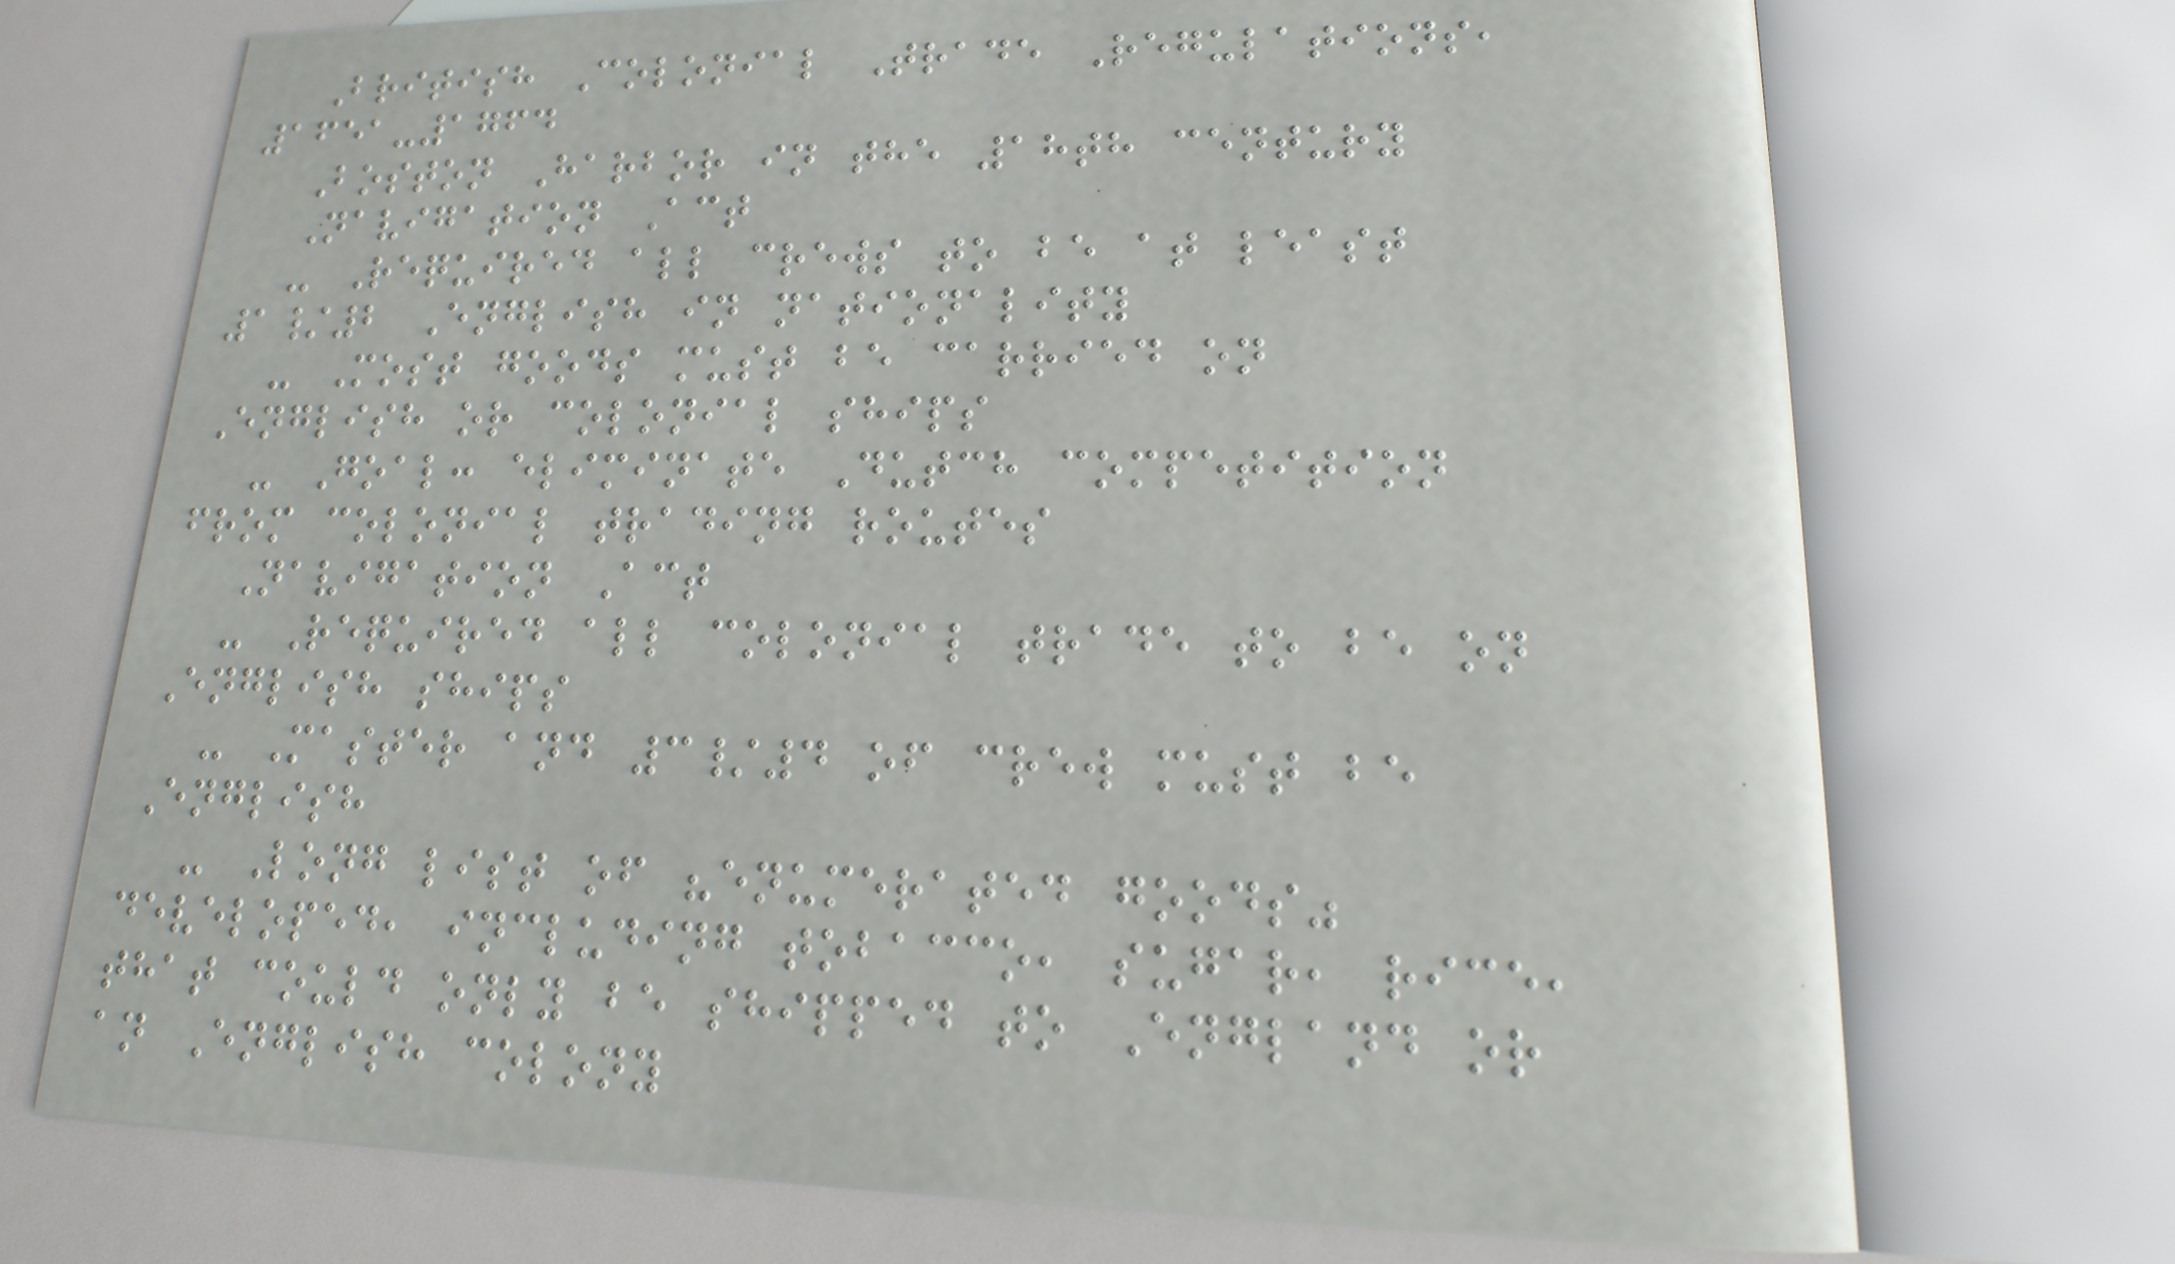British Colonial Trade Regulations,
1651-1764
Boston Harbor in the 18th century
Navigation Act
- Required all crews to be at least
1/2 English in nationality
- Most goods must be carried on
English or colonial ships
- Goal: eliminate Dutch competition
from colonial trading routes
Navigation Act
- Required all colonial trade to be on
English ships
- Master and 3/4 of crew must be
English
- Long list of "enumerated goods"
developed, including tobacco, sugar, rice,
that could only be shipped to England or
an English colony
